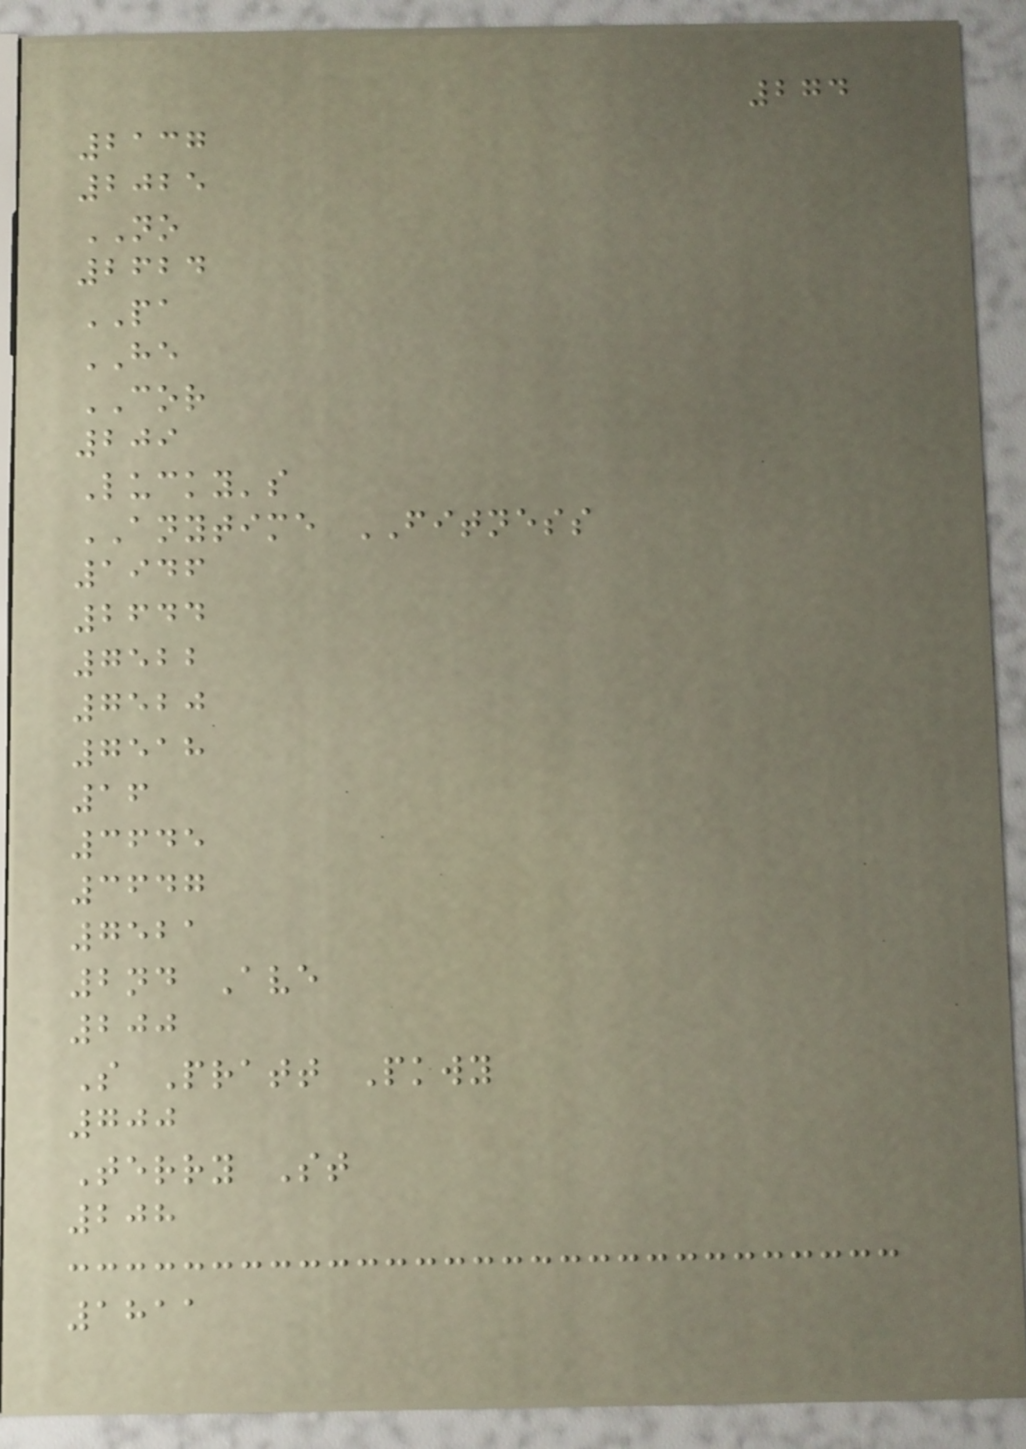274
2137
2025
NO
2624
PA
HE
COR
209
Lucky's
ANYTIME FITNESS
1946
2644
7522
7520
7518
16
3645
3647
7521
2nd Ave
200
S Pratt Pkwy
700
Terry St
208
1811
